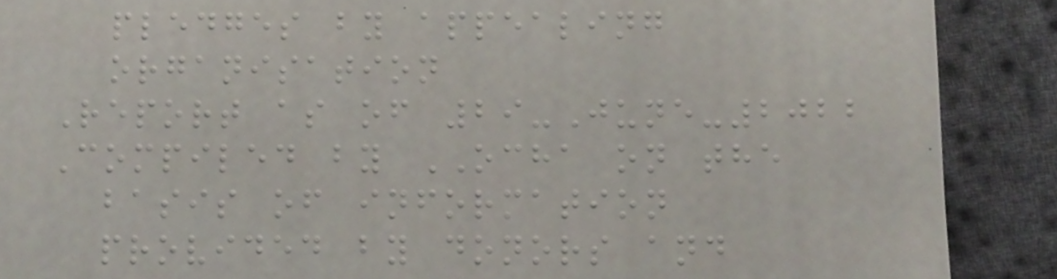pledges by appealing
organisation
Report as of 29-June-2022
Compiled by OCHA on the
basis of information
provided by donors and
